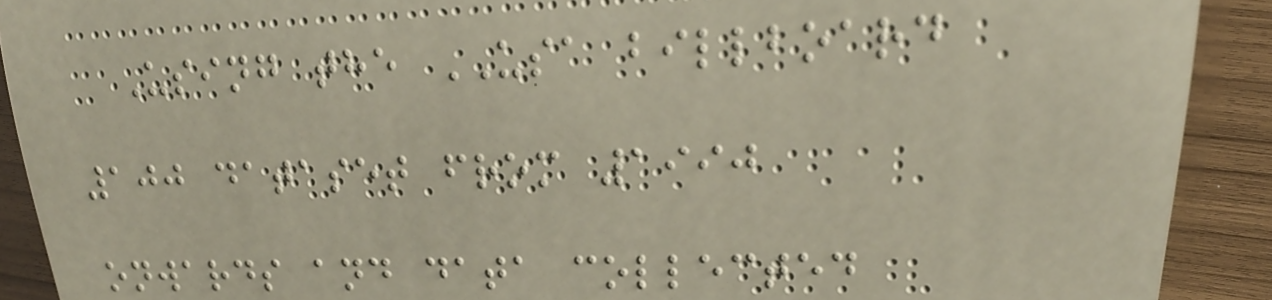Using the USA billboard
100 dataset from 1990
onwards and data collected
